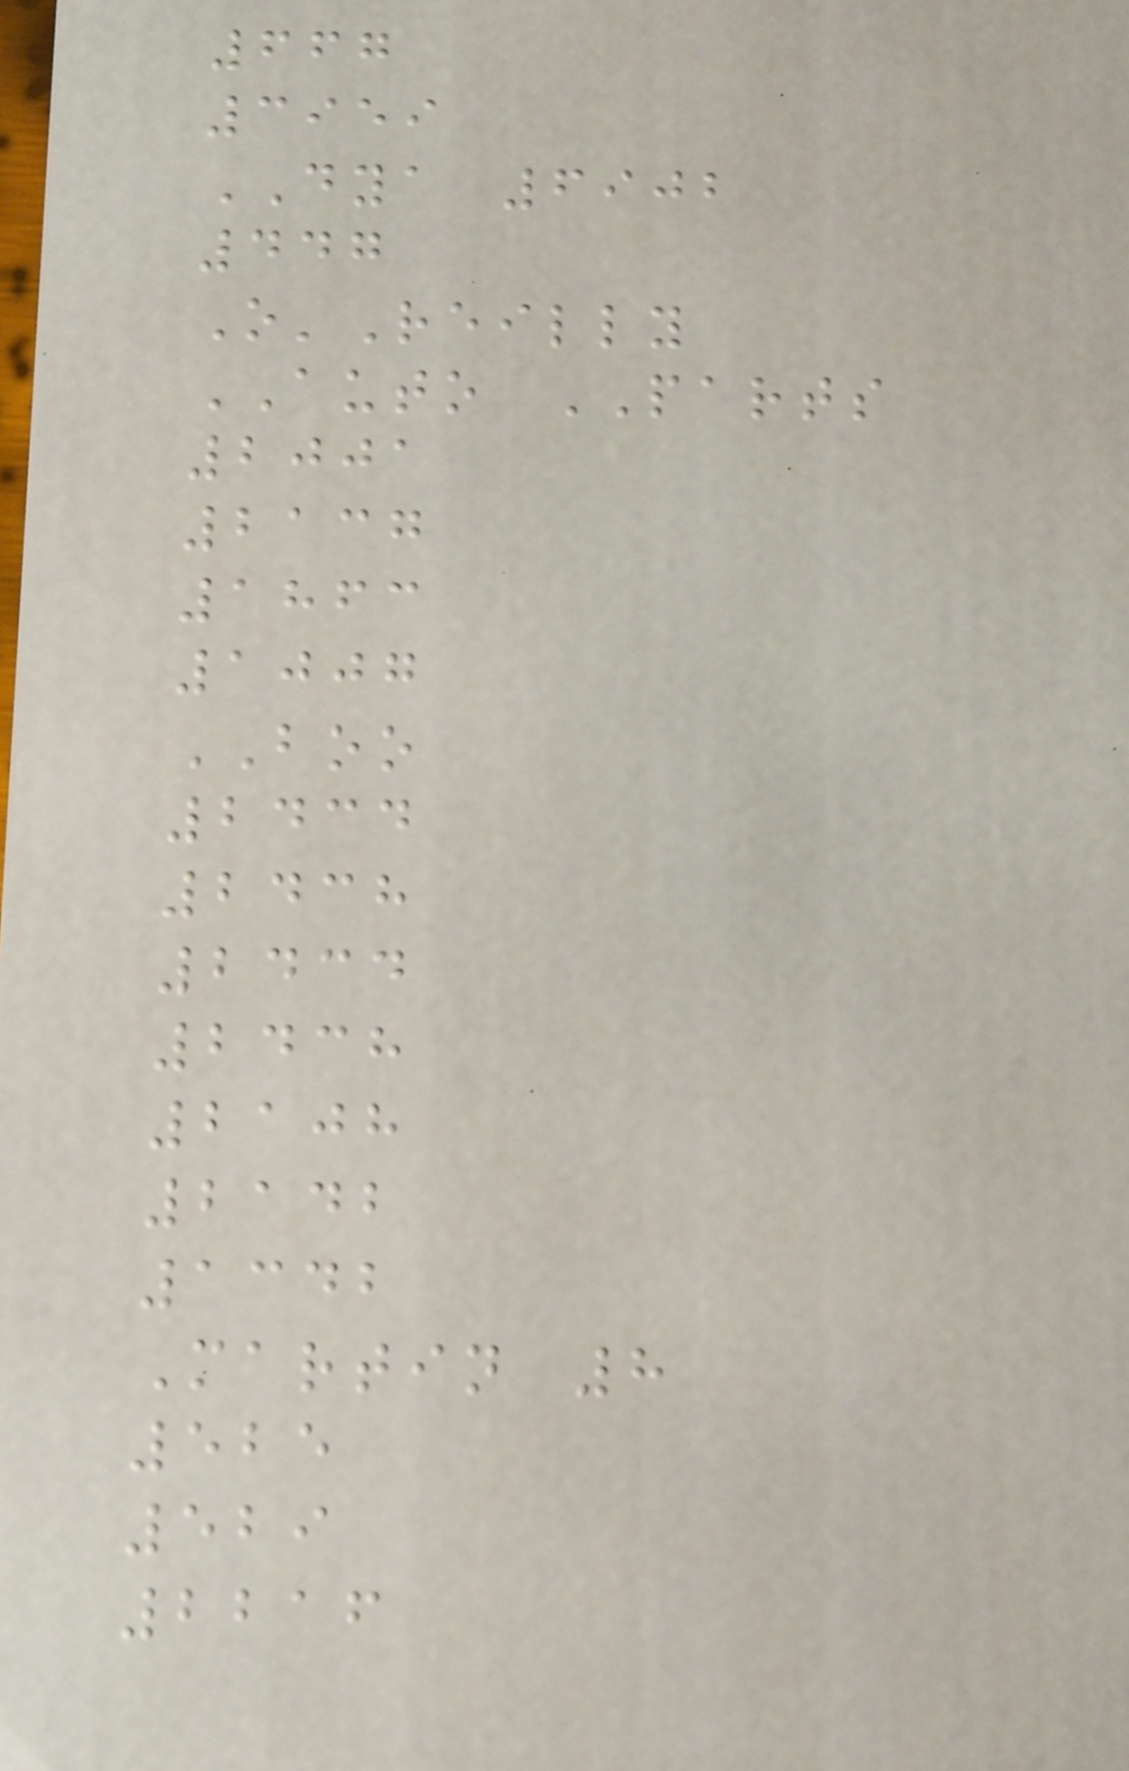667
3959
DYA 6902
447
O'Reilly
AUTO PARTS
2001
2137
1863
1007
BOO
2434
2438
2434
2438
2108
2142
1342
Martin 8
525
529
2216
